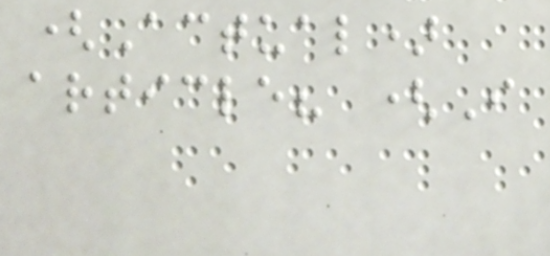(Actual)
article? (I
